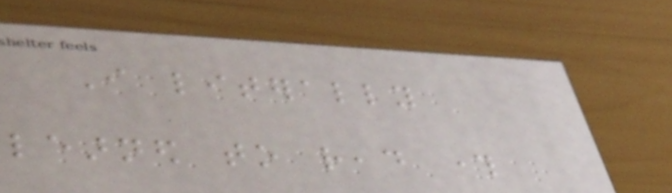I literally
learned to read through
